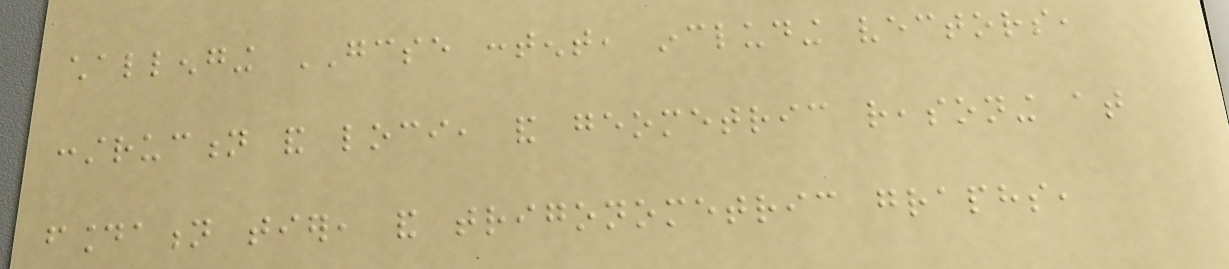challenging GCSE content, including vectors,
construction and loci, and geometric reasoning at
foundation tier, and trigonometric graphs,
